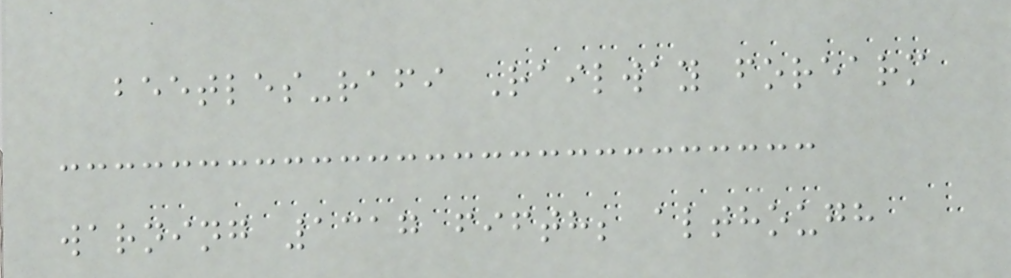beetles-rafi Railway forearm
warning 1317 fifth; although
